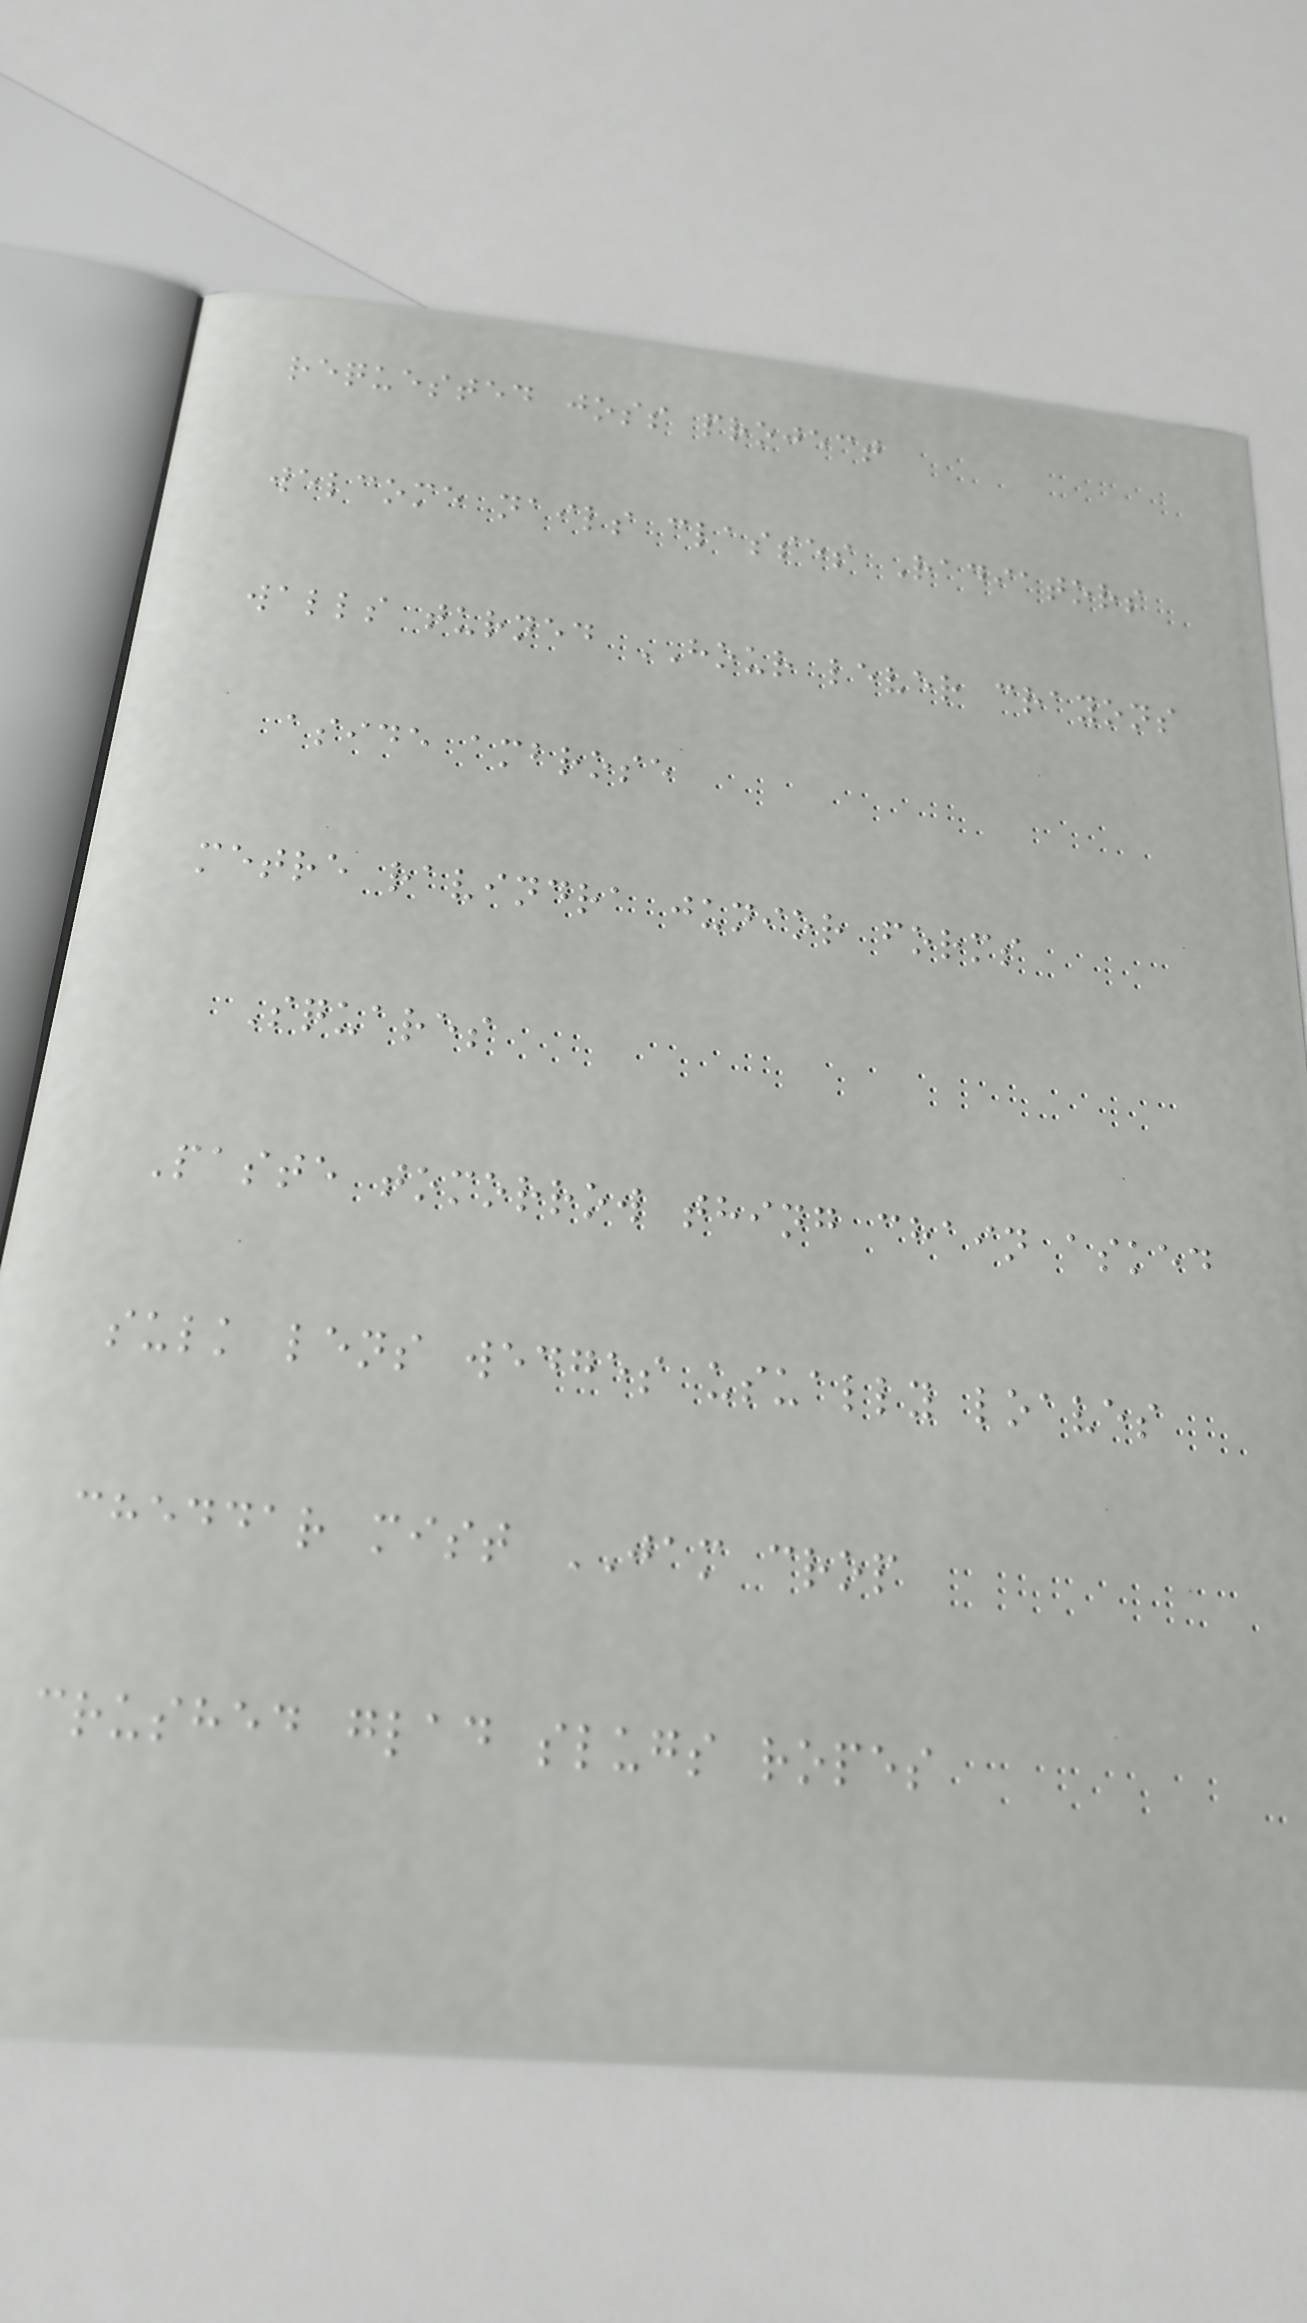requested joss project
welcome nails classes Radiators
walls turned HOUR lever crayons
aside ambrose
metre ravindra junior forms
Squares
Paste tomorrow thing chain asked
sulk lens wedges usually loaves
cheddar mist JAM crop
crushed glad slugs ropes
